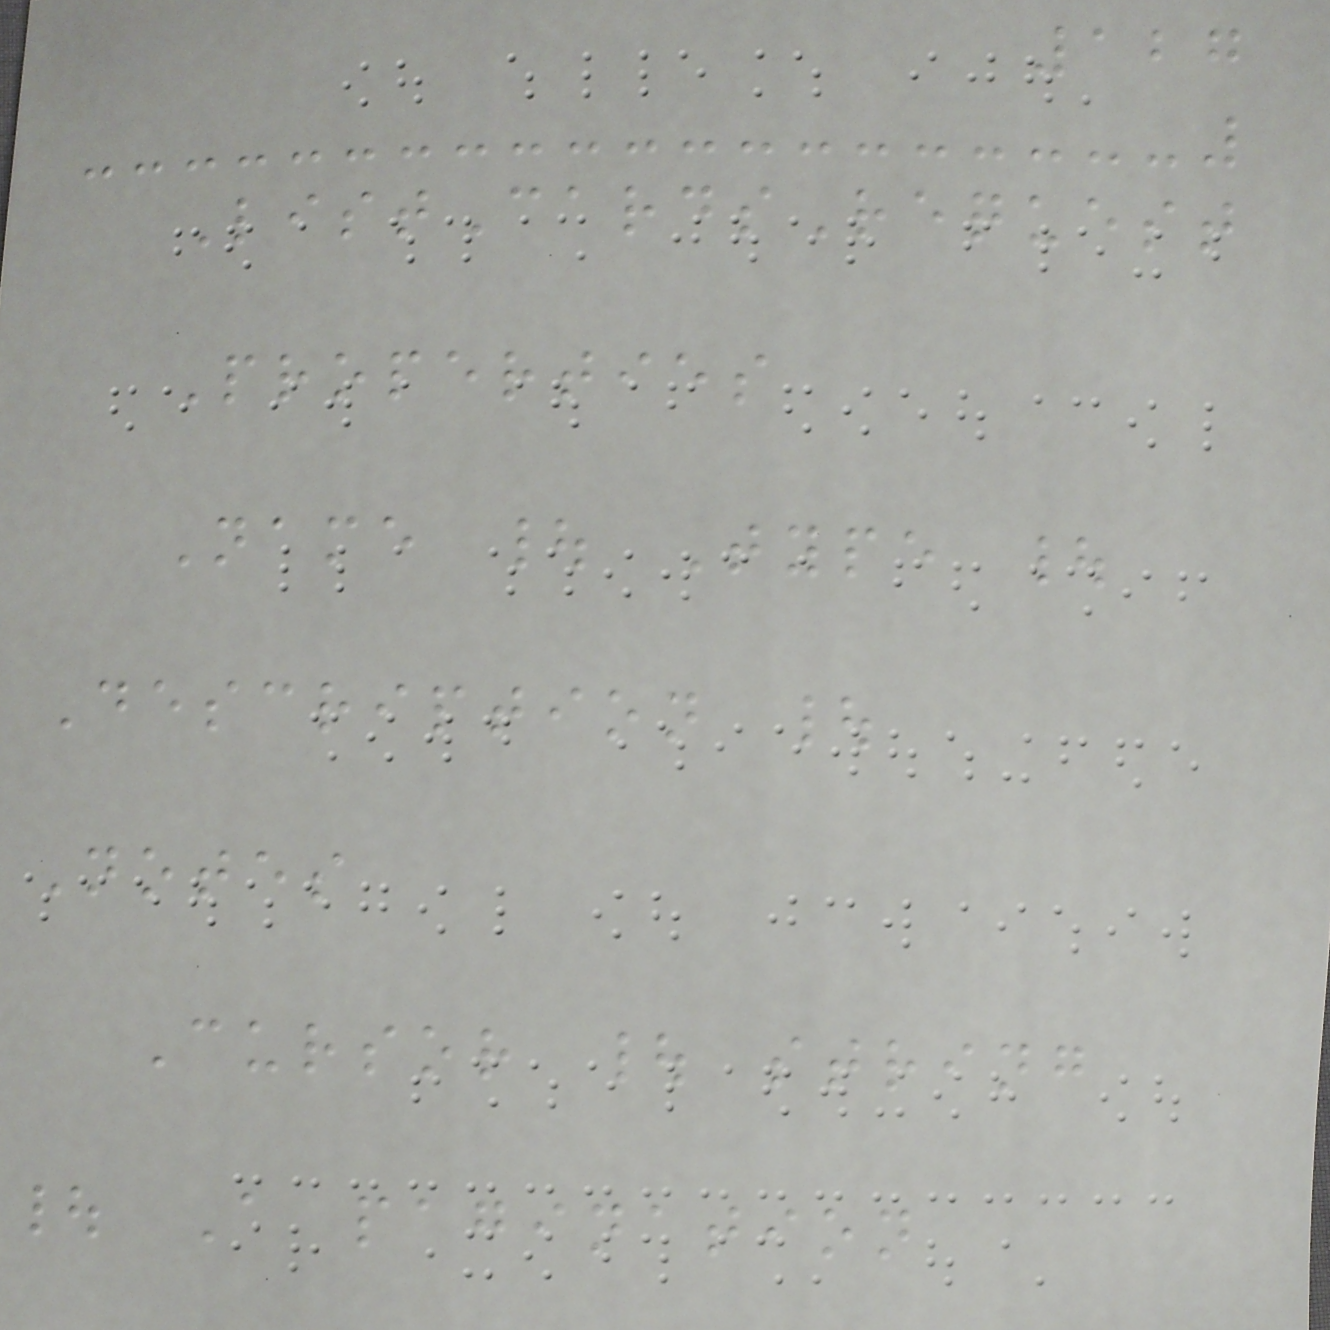127
ListCardsRequest
Properties
Name | Type |
Description |
Notes
Cursor | string
| A pagination
